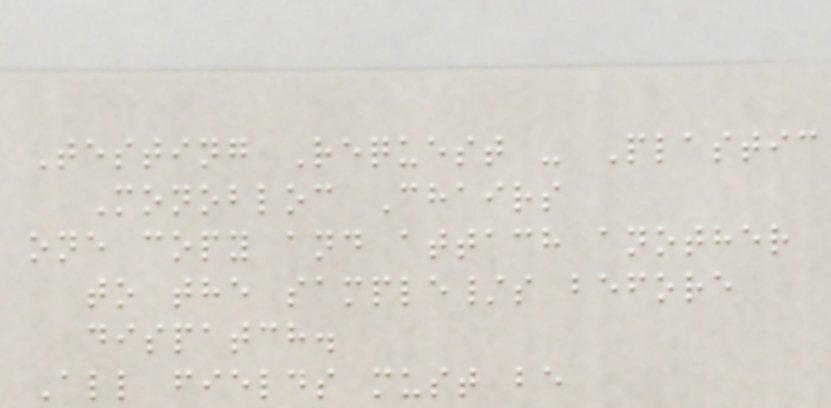Testing Request - Plastic
Monobloc Chairs
one copy and attach another
to the sample/s before
dispatch.
All fields must be
